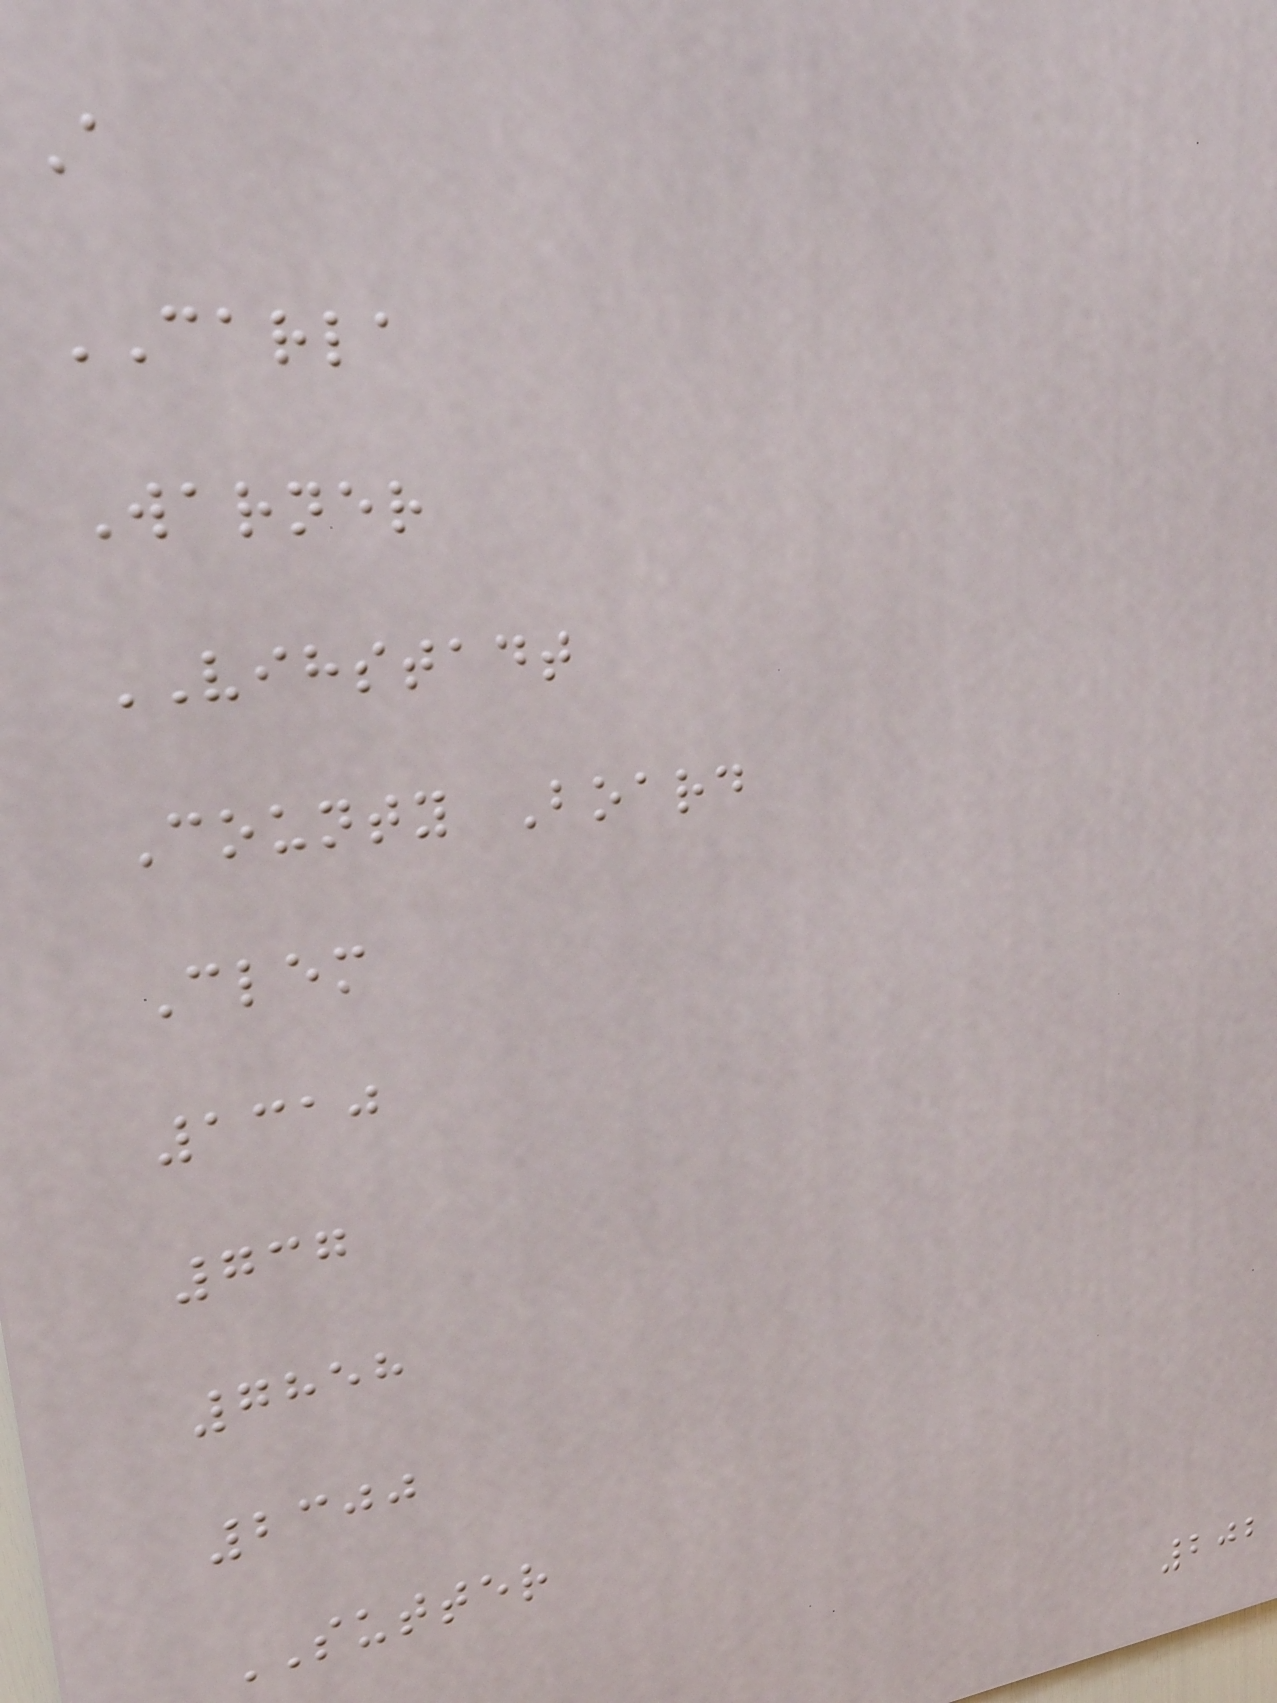A
CARLA
Warner
VIHSTADT
County Board
Clem
1310
737
7858
2300
SUTTER
202
